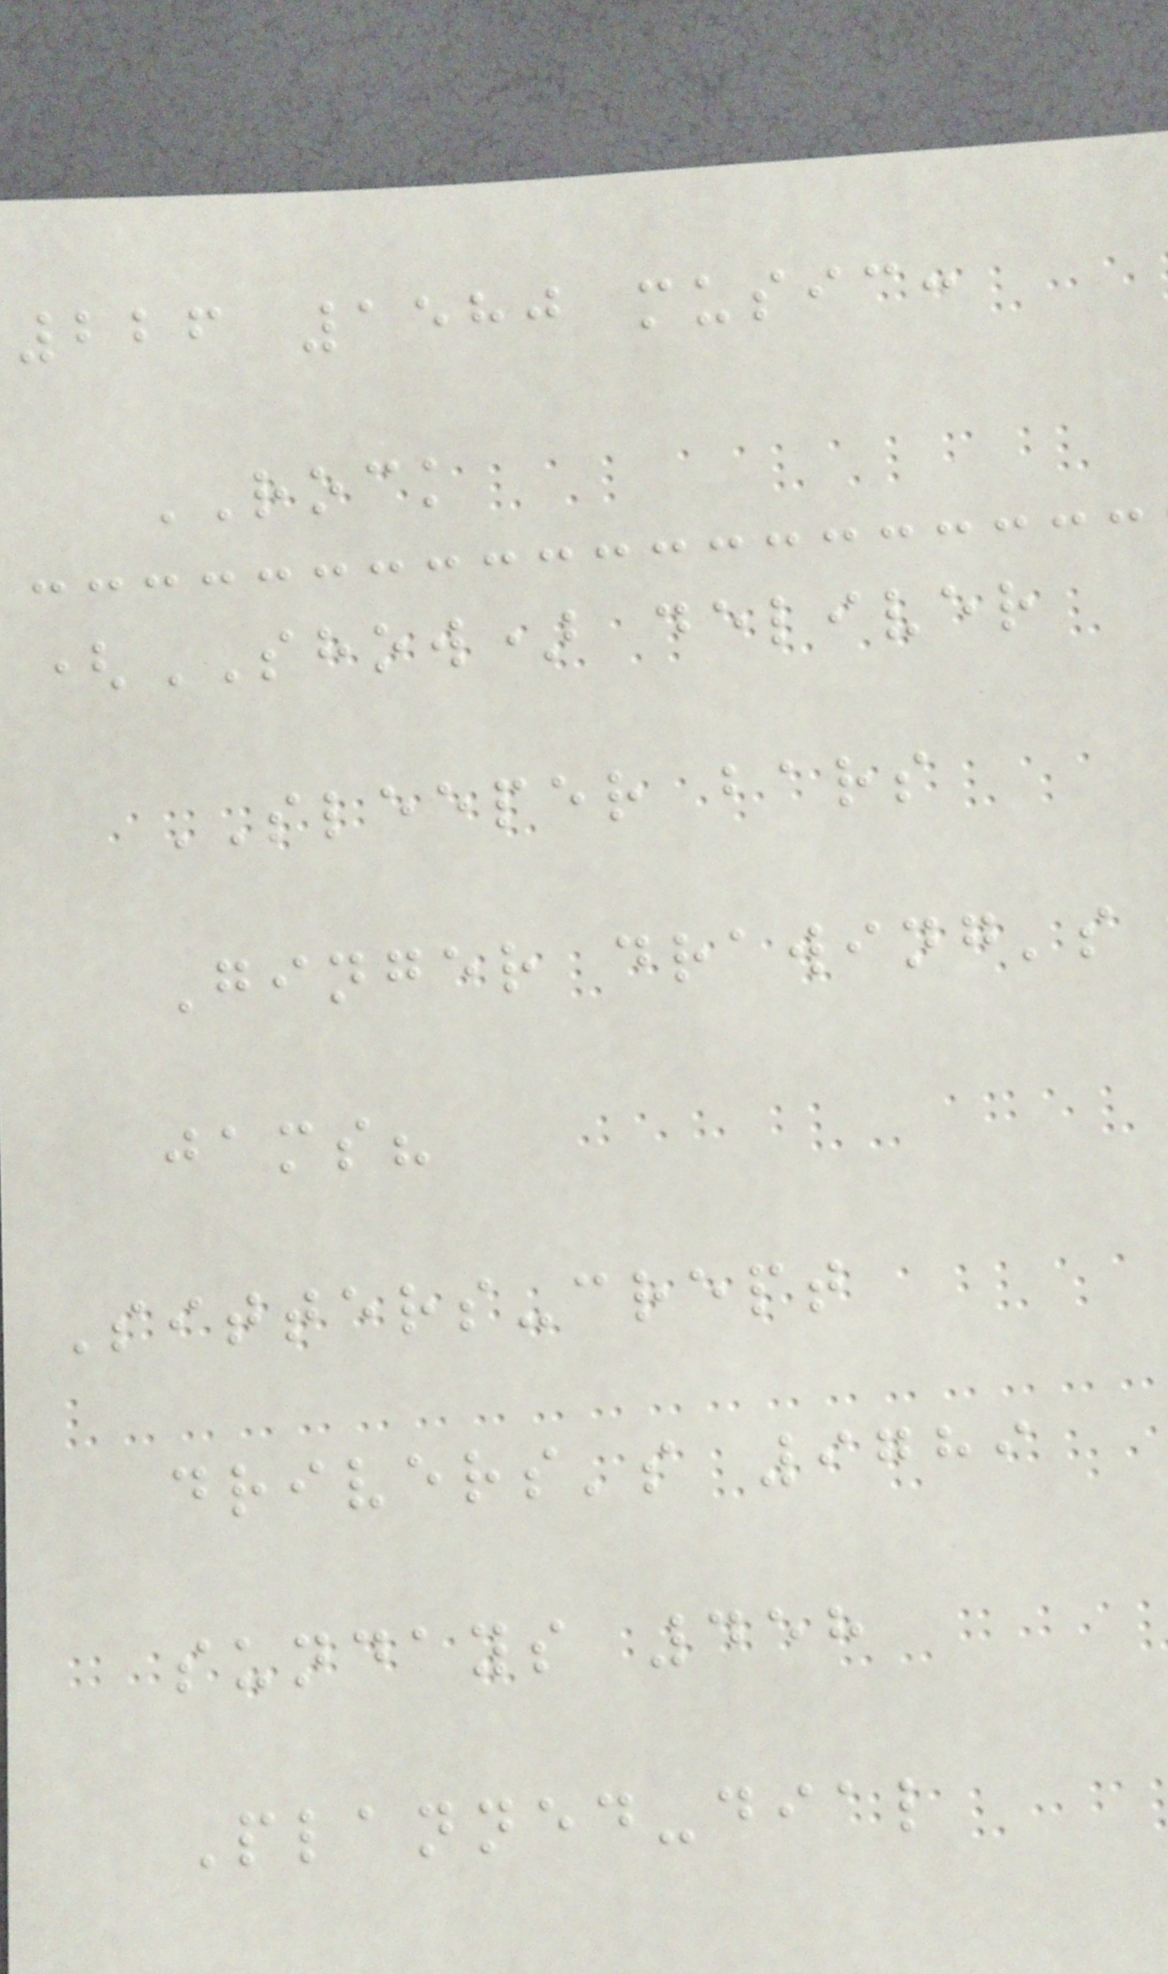226 1580 music:
ROCK
(SHOW) deliver
SLEEPER bars
Ginger drawing's
jams?
Sitters-crept
drivers's 9789
sundays 458
Planned-dial
